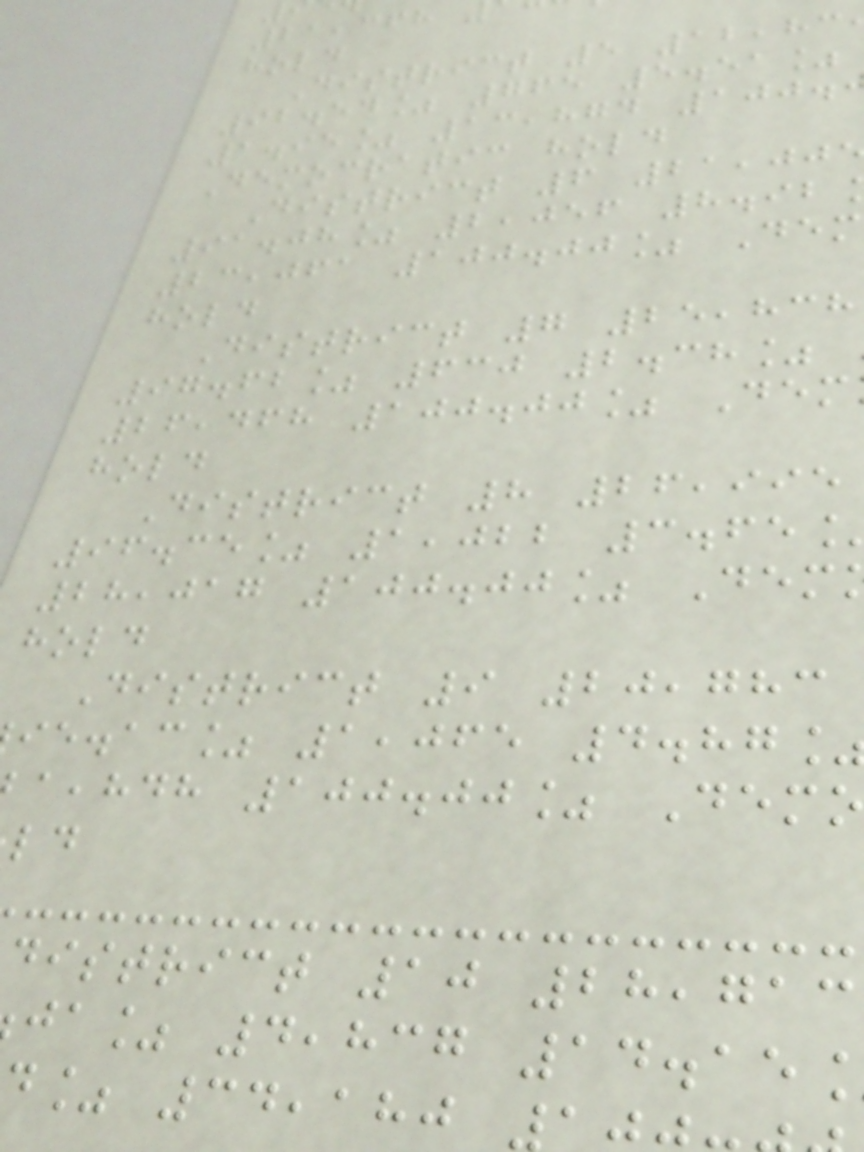hold
District 5 12,83
92.54% 765 5.51%
1.95% 13,874 100.
Democratic hold
District 6 21,00
91.08% 2,056 8.92
23,061 100.00% Dem
hold
District 7 25,838
97.62% 630 2.38%
26,468 100.00% Dem
hold
District 8 26,995
96.35% 1,022 3.65
28,017 100.00% Dem
hold
District 9 20,783
ie.ac% 1,065 4.87
,hdh 100.00% Demo
district 10 28,713
ja% 4,837 14.15
% 34,180
